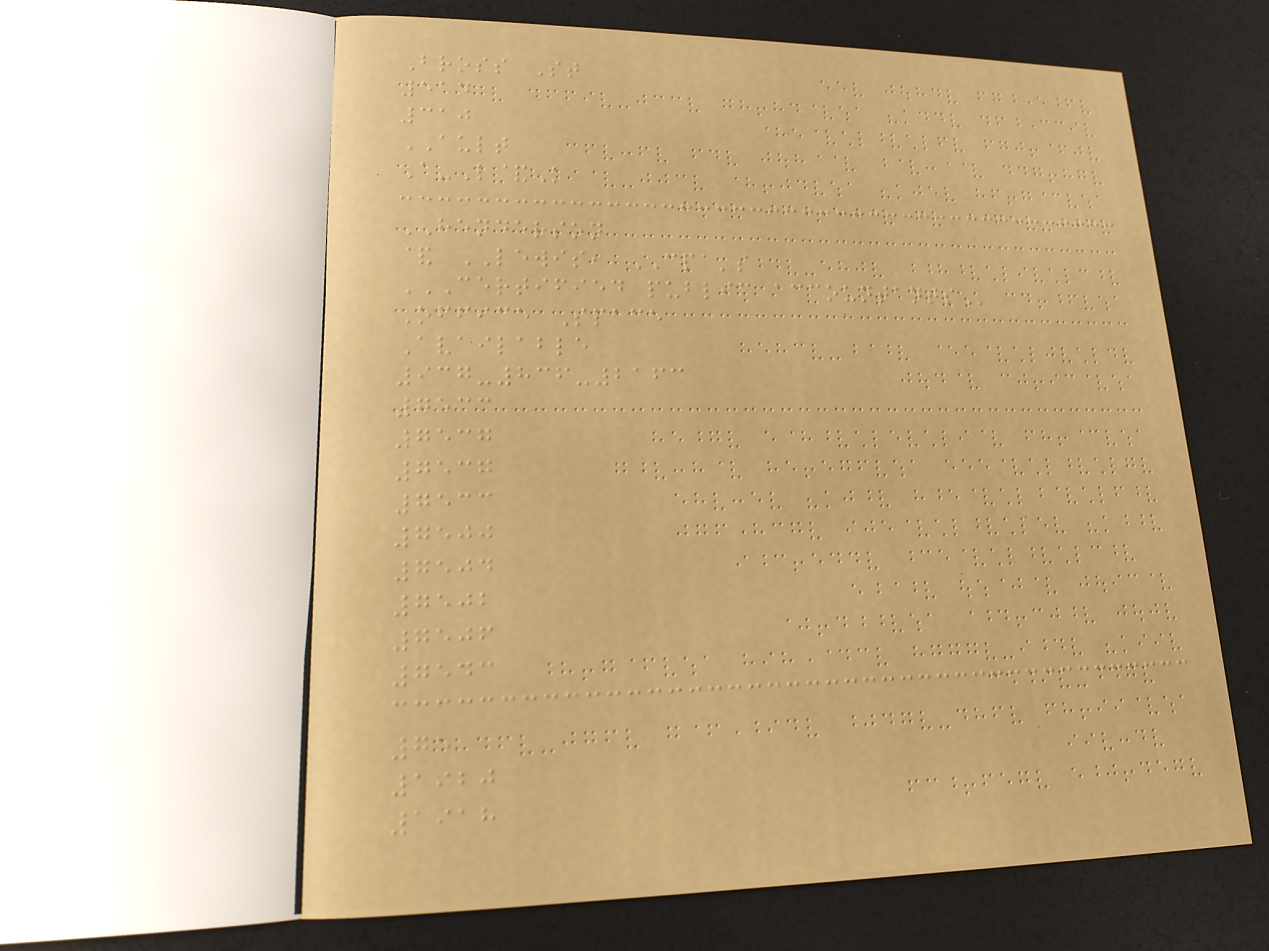Bross St
514
310
AULT
A-L&K
HENDERSON
& LEWIS, CPA's
CERTIFIED PUBLIC ACCOUNTANTS
Office Space
Available
937-836-2163
7533
7537
7537
7533
7500
7504
7502
7506
7543
75
1920
1918
